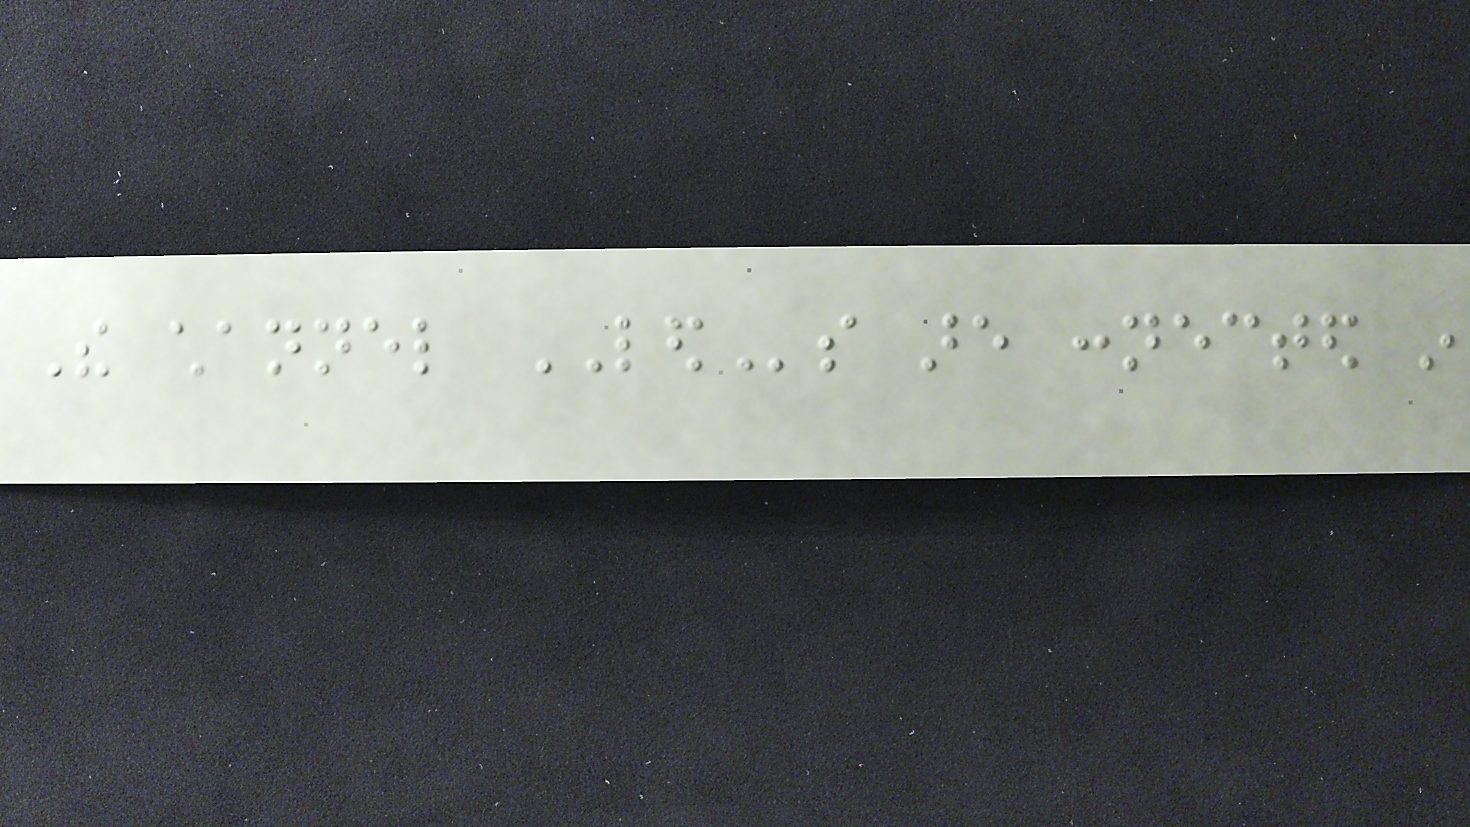The channel LEDs are connected in
